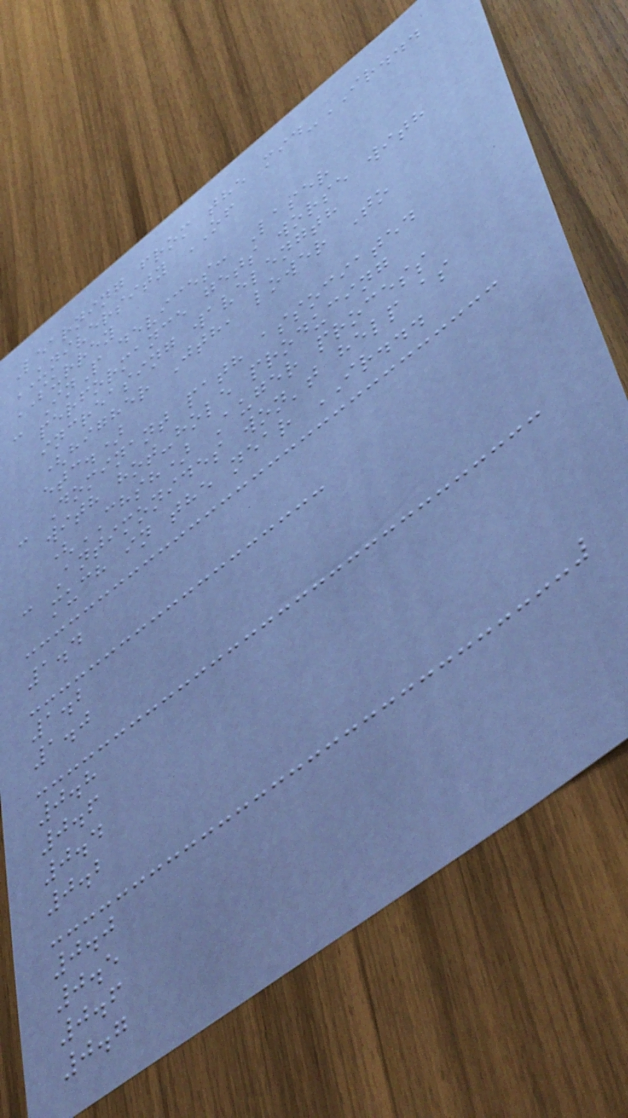Learning from the mid-IR...
UNIVERSITY OF
SURREY
- InP devices: Laser
performance gets worse with
increasing wavelength
(higher Jth, lower To
etc.)
- Dominant path associated
with hot-hole producing
(CHSH) Auger process
- Antimonides won't help as
much in the near IR...
1.4
1.2
1.0
0.8
0.6
0.4
0.2
0.0
0.5
0.6
0.7
